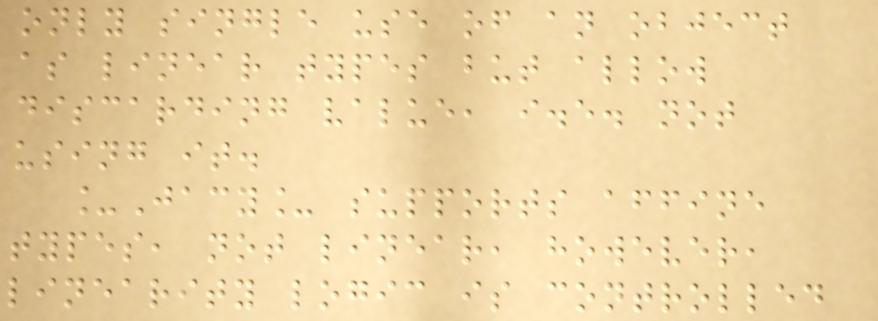only single use of an object
as linear types but allow
discarding value, i.e. not
using it.
_Jacy_ supports affine
types, not linear, however,
linearity logic is controlled
